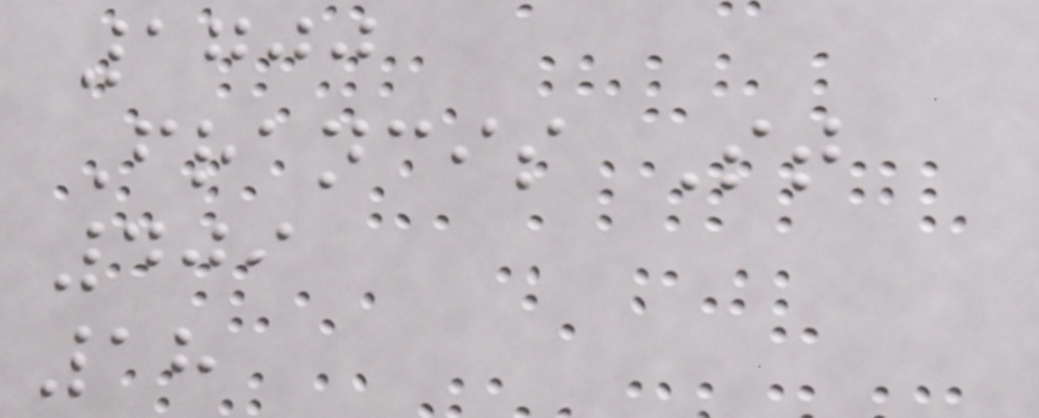1700
Francis St
409
18
